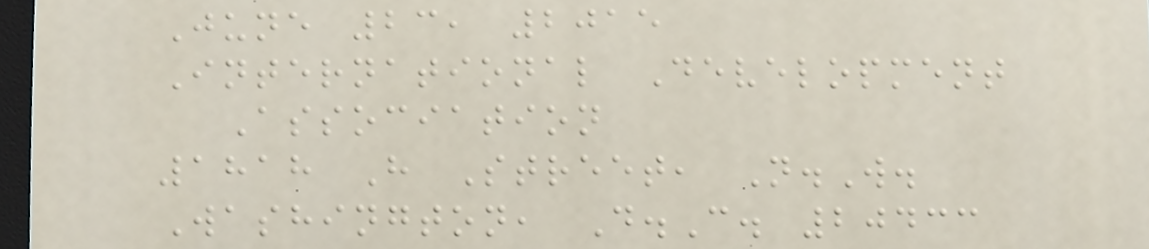June 23, 2015
International Development
Association
1818 H Street, N.W.
Washington, D.C. 20433
